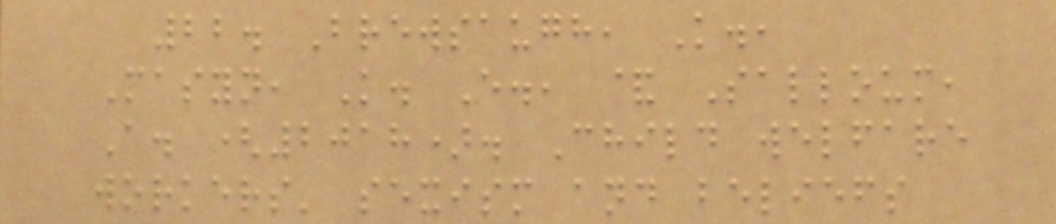22. Brewsaugh, K.,
Masyn, K. E., & Salloum,
A. (2018). Child welfare
workers' sexism and beliefs
